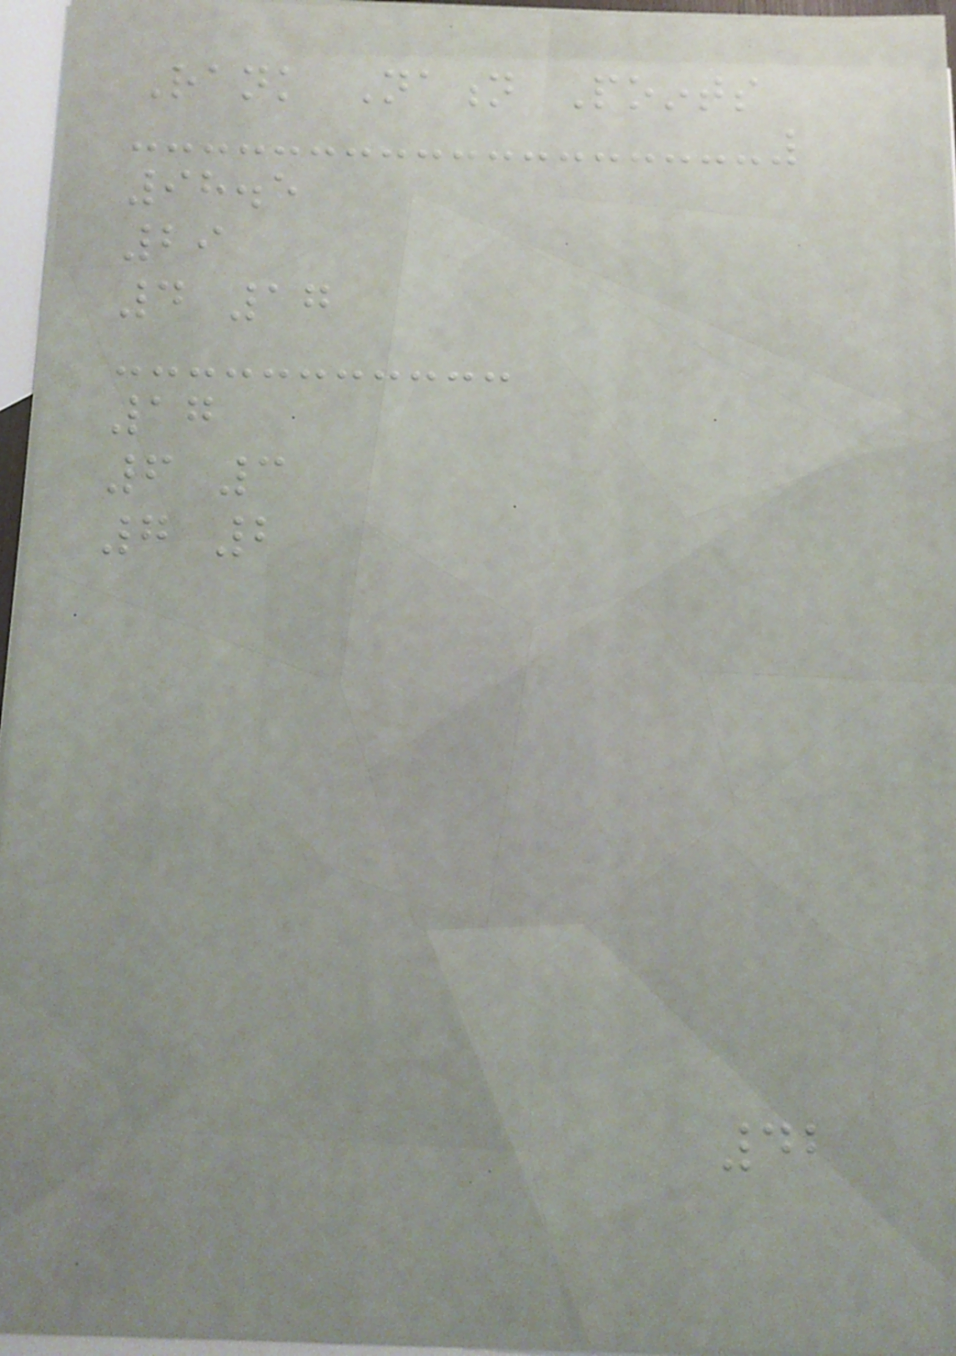Rank Nation Points
98.5
29
4 17
17
6 3
7 2
42
